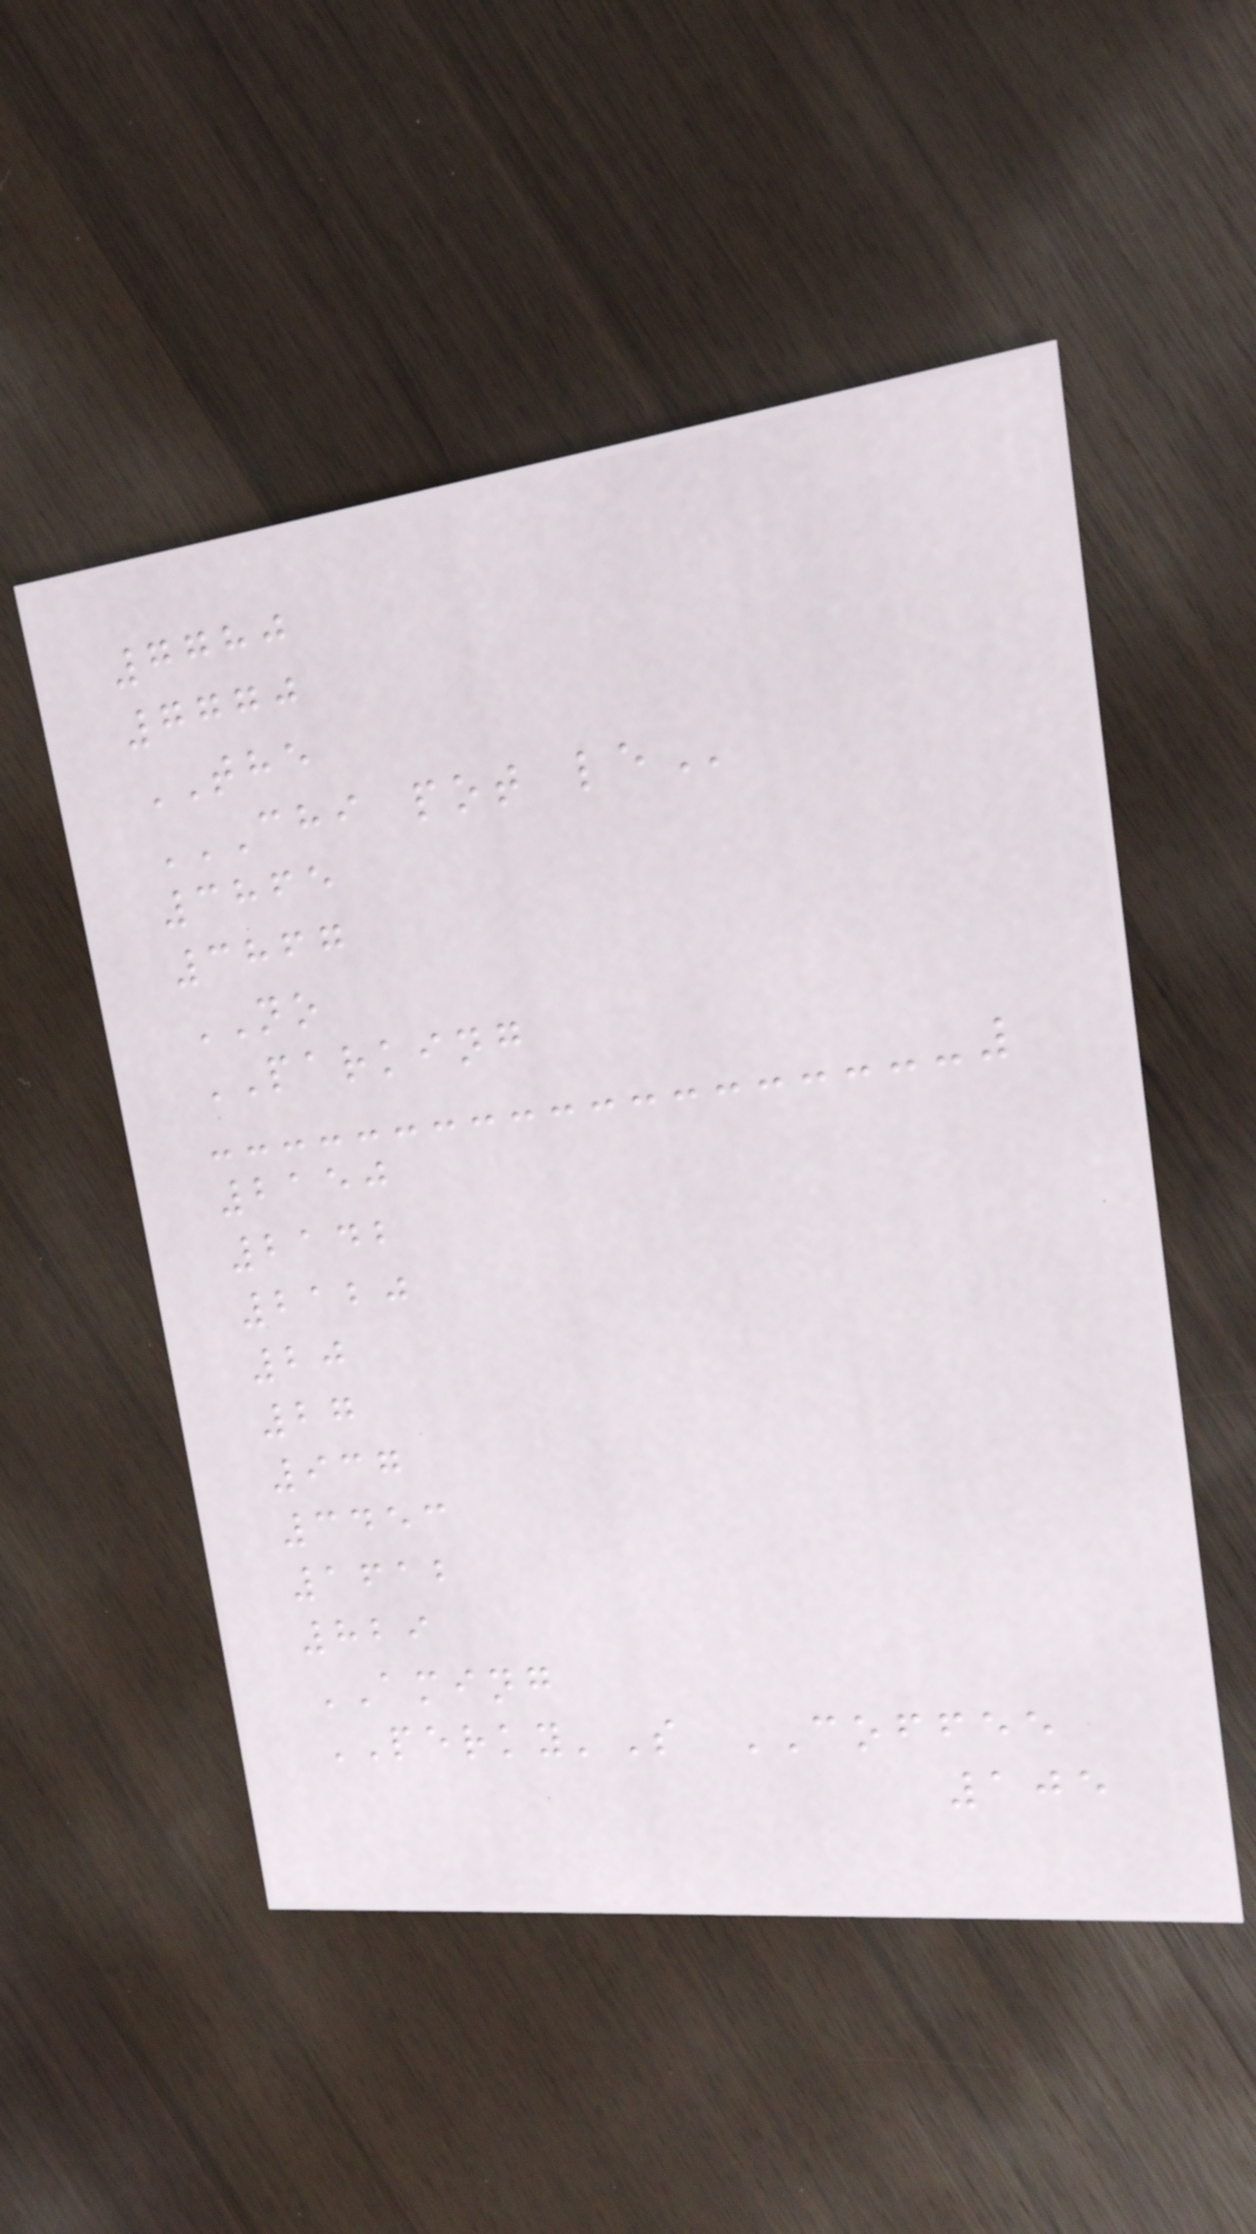7780
7770
THE
CHI POT LE
3865
3867
NO
PARKING
2150
2142
2120
20
27
937
3453
1612
829
AMING
PERKY'S COFFEE
105
